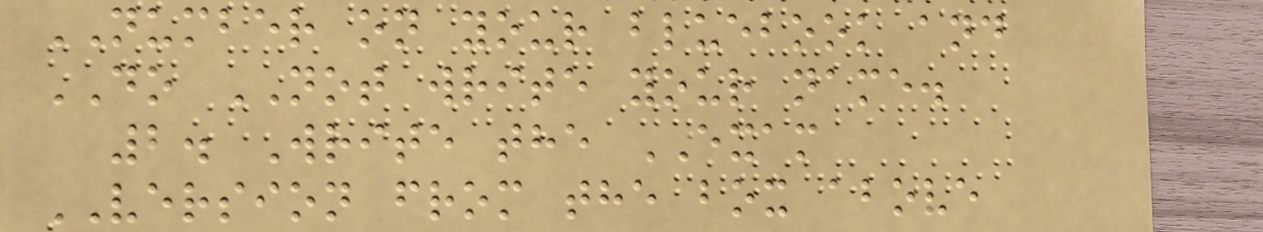NUMBER on your bluebook and
DO NOT write your name.
2. Write the EXAM
VERSION from the box above
